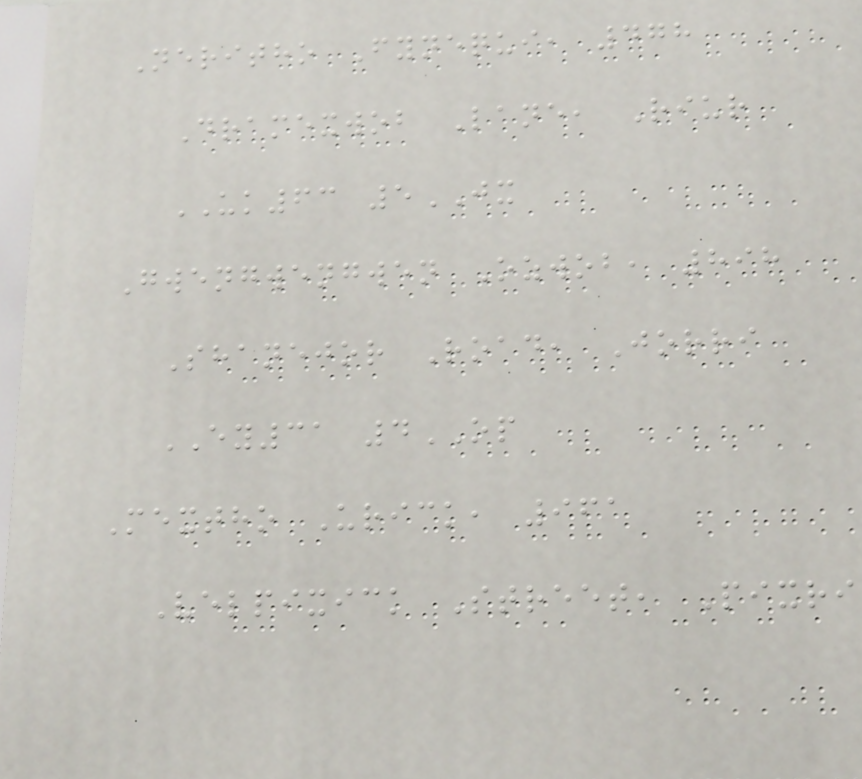Neritho Fynequi, 478
Dramexwob Lane, Riur
UK63 5JX
Gwengwengwen Ozwob, 898
Shanejor Road, Jorri
EY31 4OP
Mextho Urick, 961
Velpixick Street, Pixri
